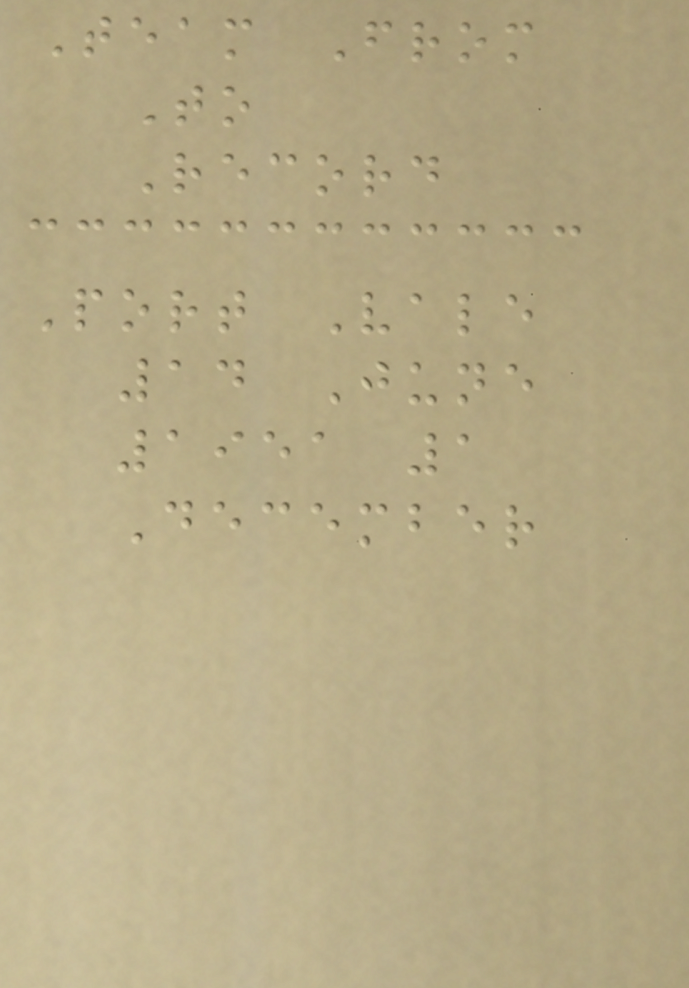Team From
To
Record
Port Vale
14 June
1951 1
December
